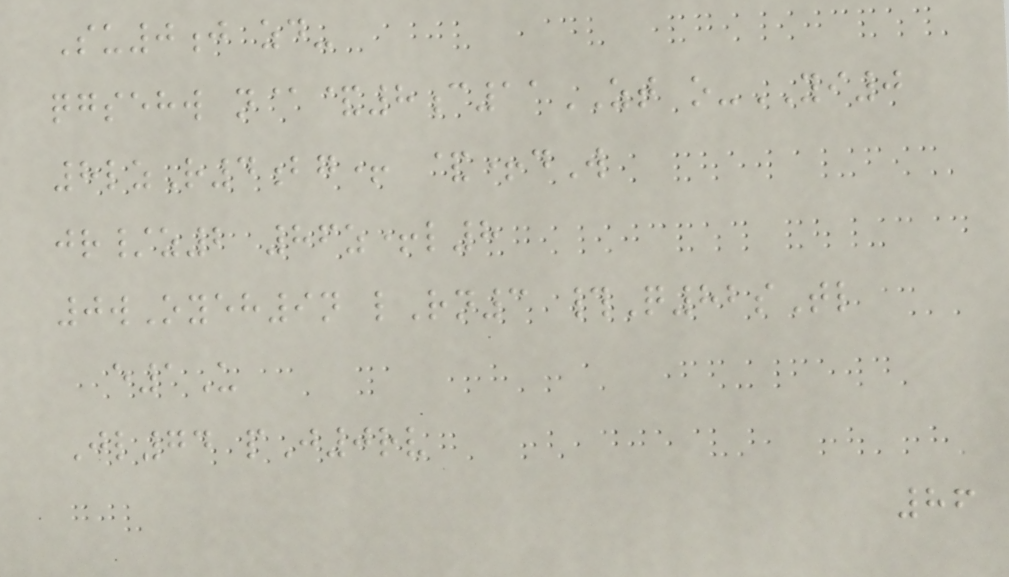Su0j zd-
qgsehw n@&8c11ZT o-YI0
8lzR4bg+ &+dW
jr/z2 86z+l8
0wOyeh9n lRn3 #Q82sTl
e1U
Jl74 pJ0rv
86
